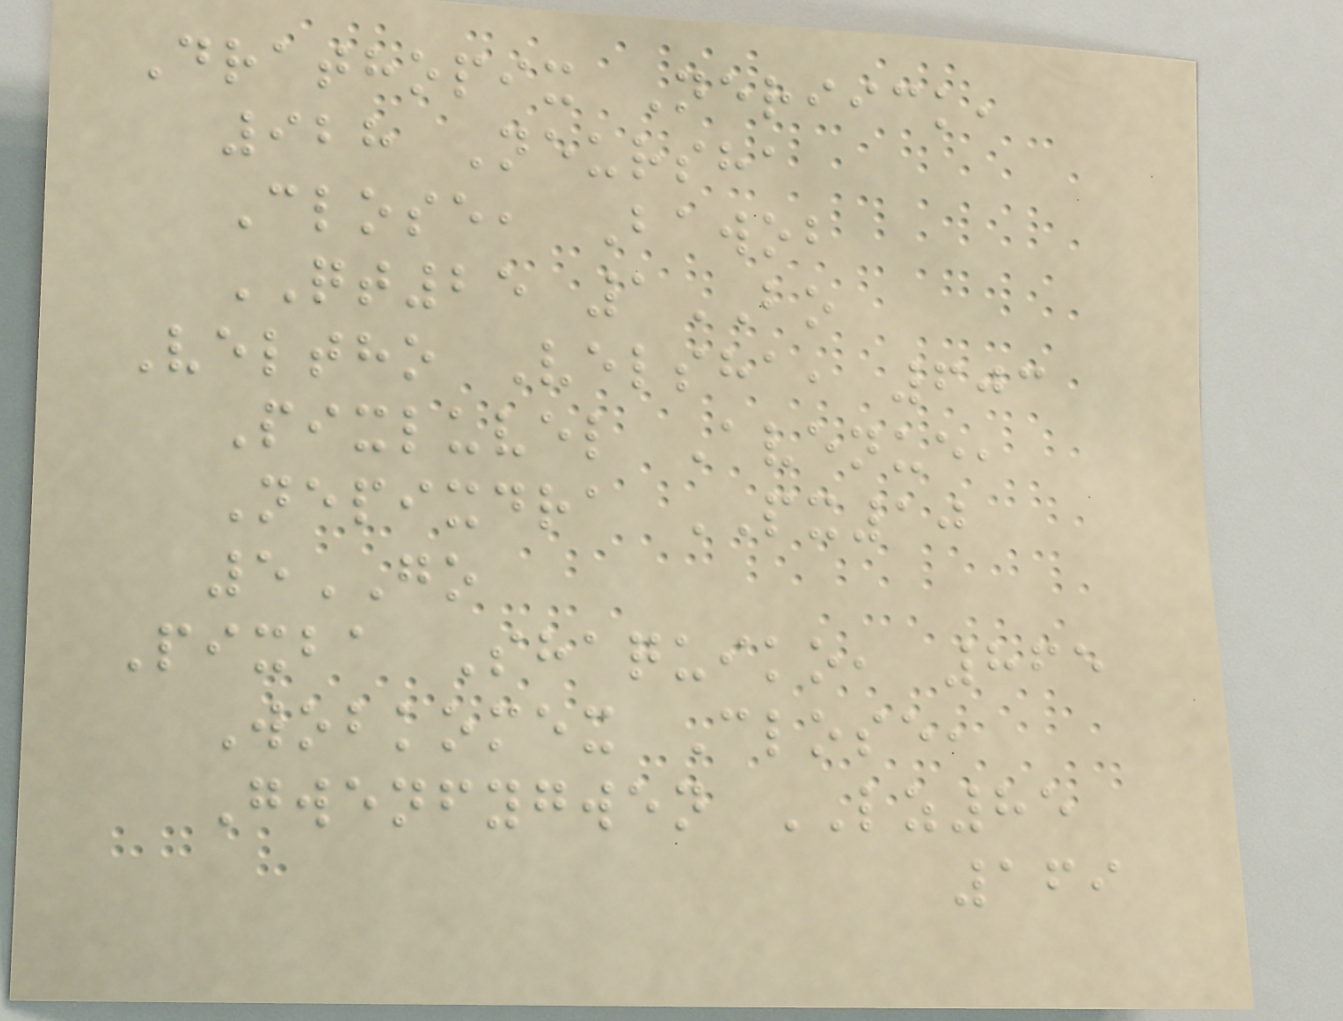Drathopix Neriick,
928 Neursha
Close, Bawob
QT25 1BO
Veltho Velsha, 603
Pixluvel Avenue,
Nepixdra PX10
5GO
Pixba Shaquiko, 865
Wobkomex Close,
Gwenfygwen LZ85
169
